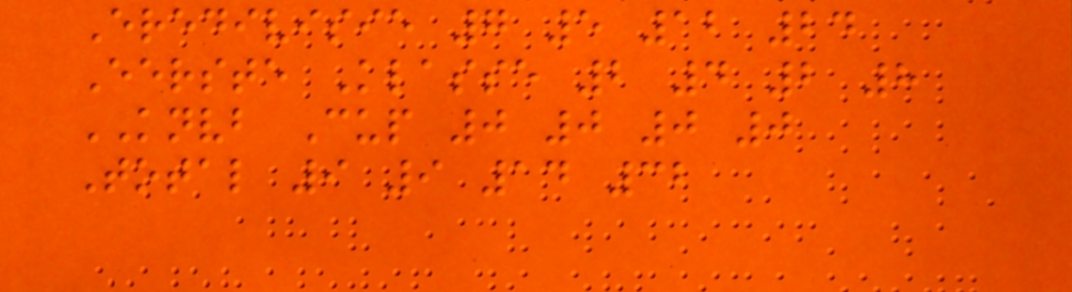Eredivisie 7 5 12 24
Eerste Klasse 2 4 2 8
KNVB Cup 0 0 0 0
Total 9 9 14 32
